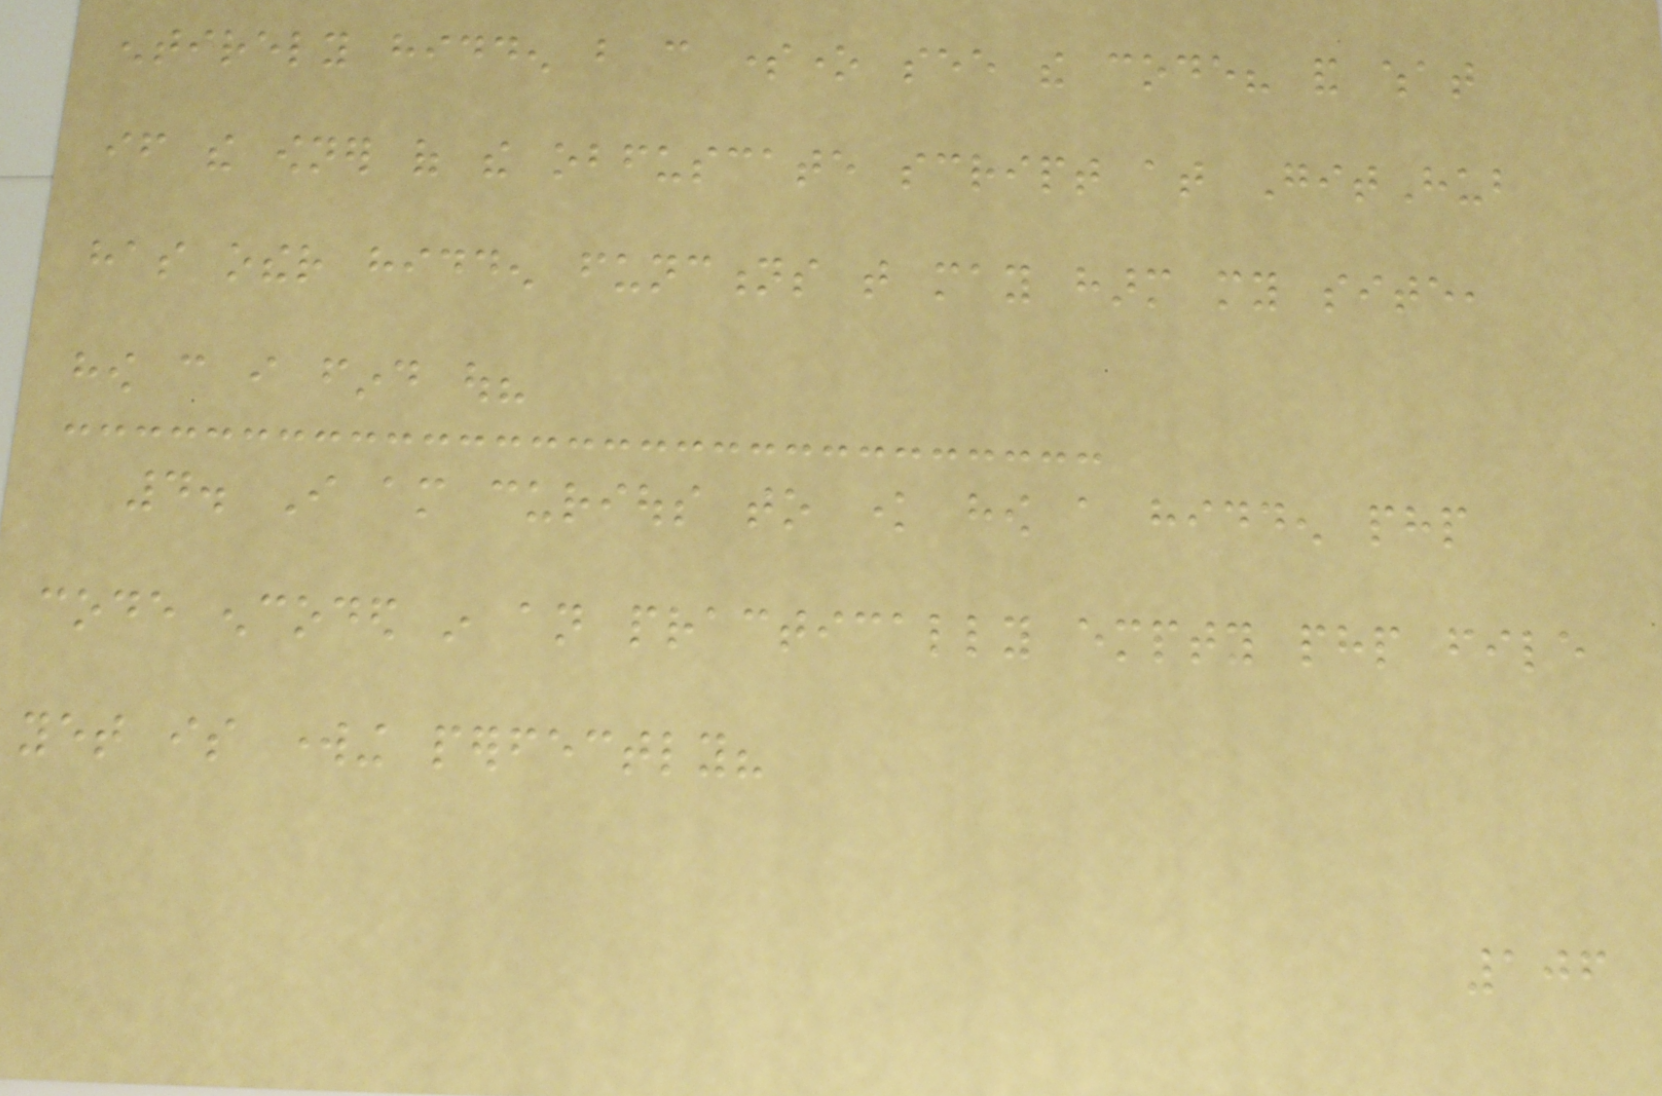entirely hidden but can someone see the code? and what
if the owner of the obfuscate script at GitHub
has other hidden functions that may harm my site,
how can i find out?
4. I am curious to know how a hidden php
code encoded in an practically empty php file
yet is working perfectly?
106
